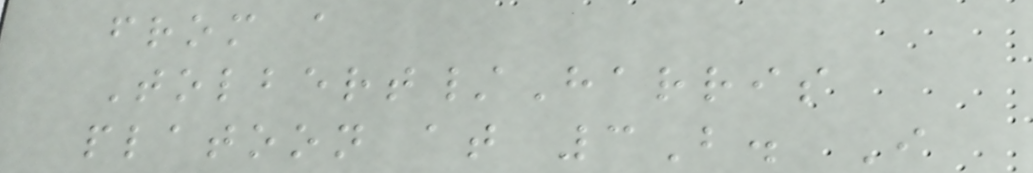from a
Tolbert/Harris
platoon at 3B. I
